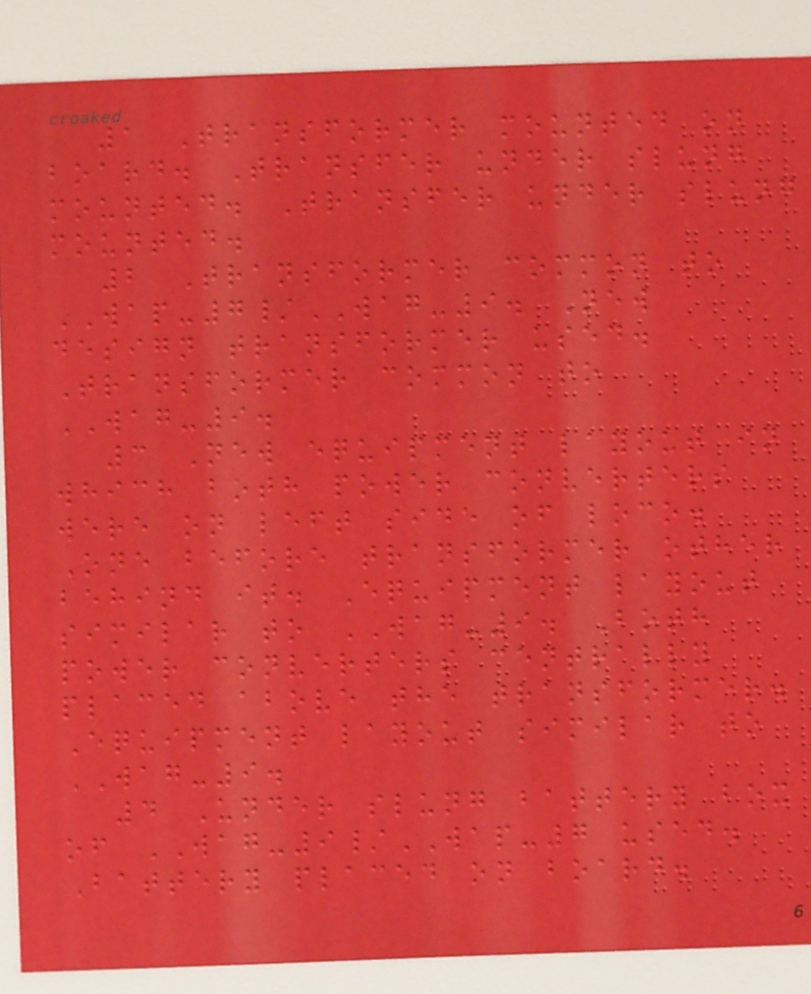1 Transformer mounted on
board. Transfer under slung
mounted. Transfer under slung
mounted.
2 Transformer common to
WAP-7/WAG-9. New
design transformer used.
Transformer common to
WAG-9.
3 New equipment layout in
which both power converters
were on left side of loco.
One before transformer other
behind it. Equipment layout
similar to WAG-9. Both
power converters centrally
placed above the transformer.
Equipment layout similar to
WAG-9.
4 Under slung battery box
of WAG-9/WAP-7 used.
Battery placed on board.
